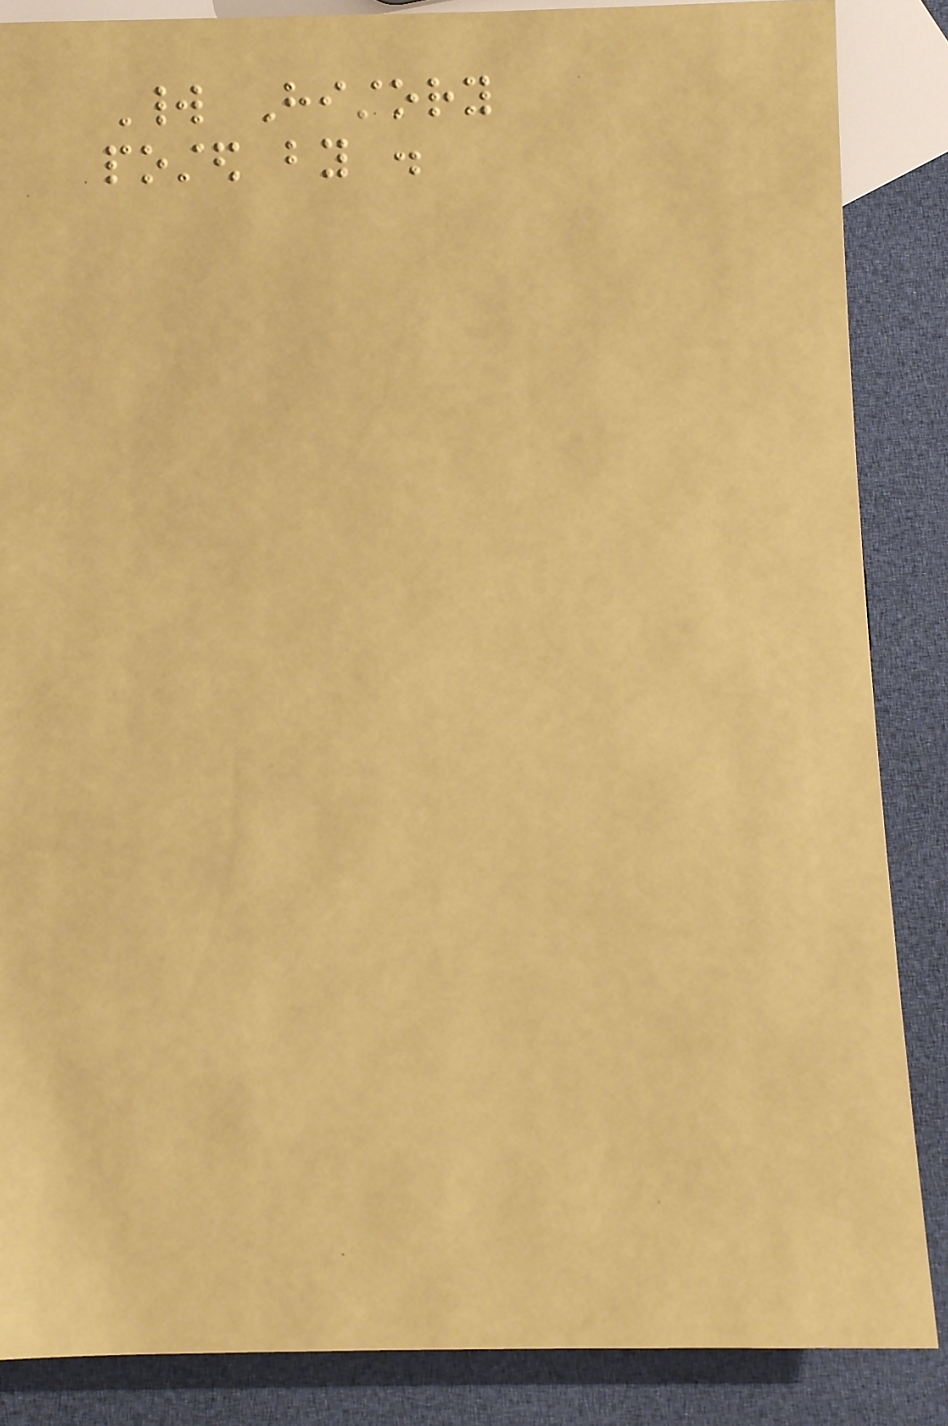World History
posted by .
